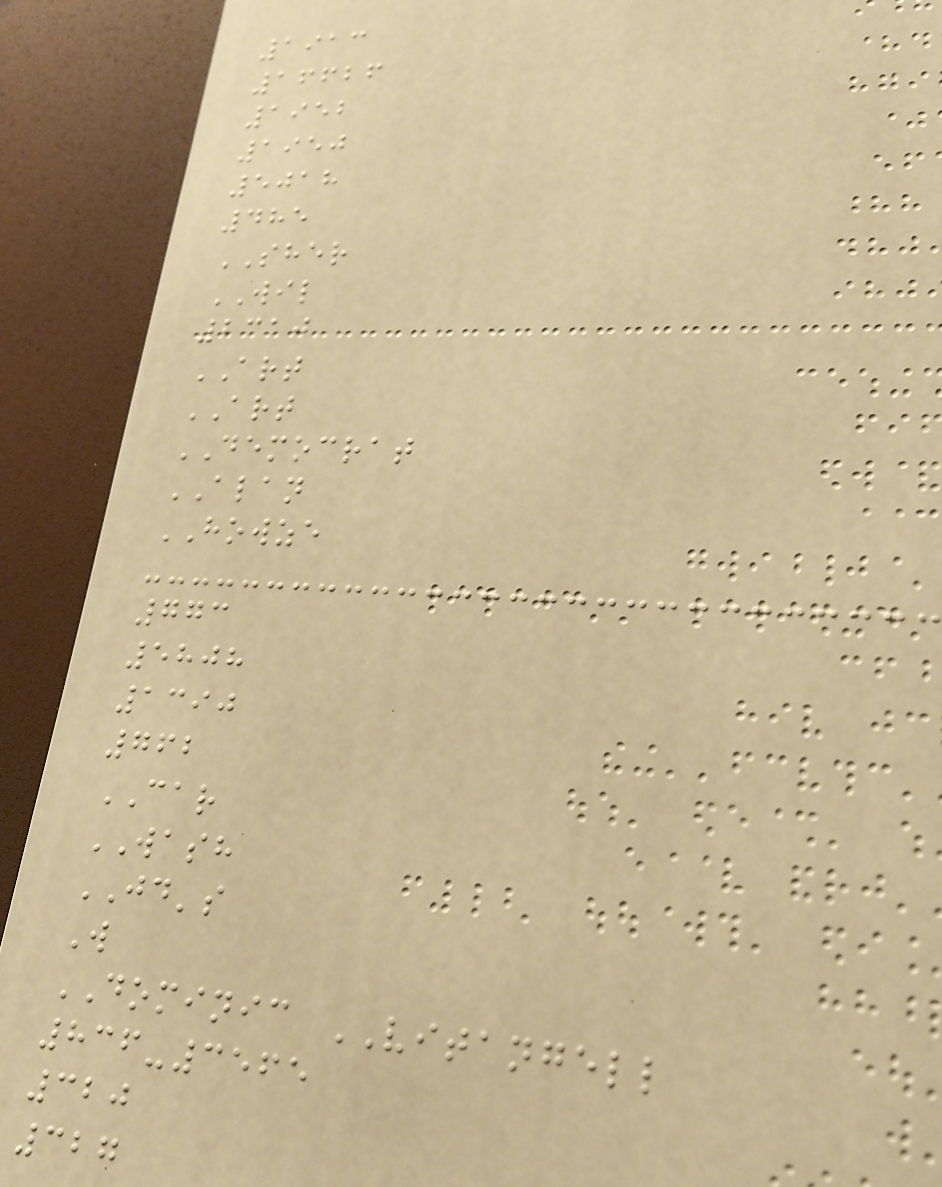1913
16626
1952
1950
5018
485
SHER
WIL
2310
ART
ART
DEMOCRAT
ALAN
HOWZE
773
5808
1390
762
CAR
WASH
JD's
W
DOMINIC VITANGELL
836-3565
320
327
